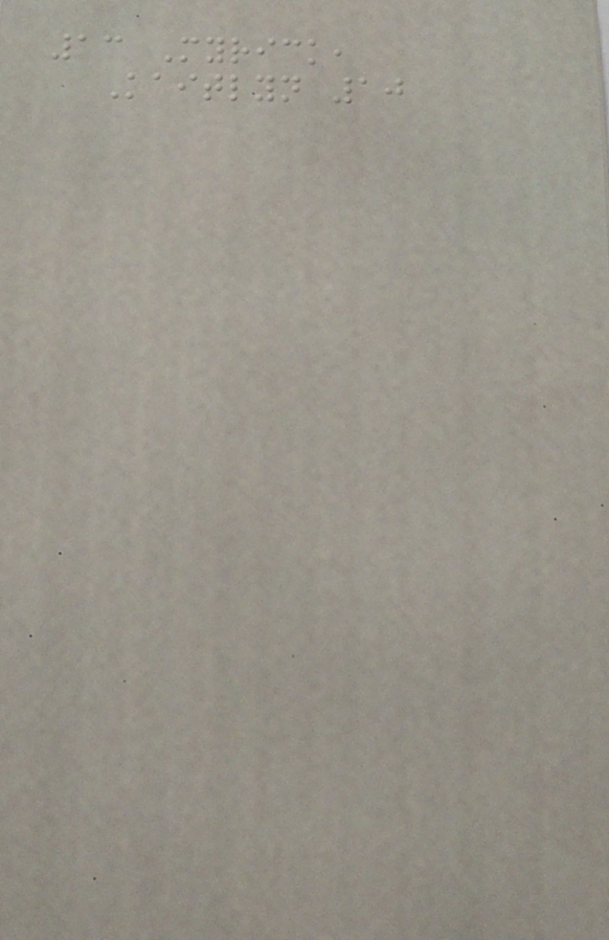13 Myrick,
Kaitlyn 10
